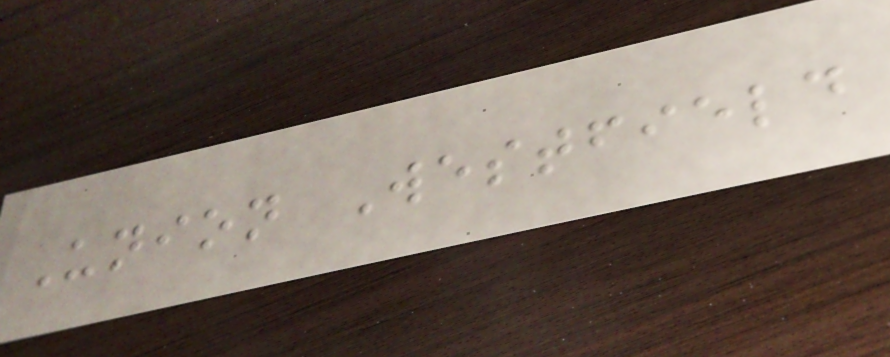Union Westfield
